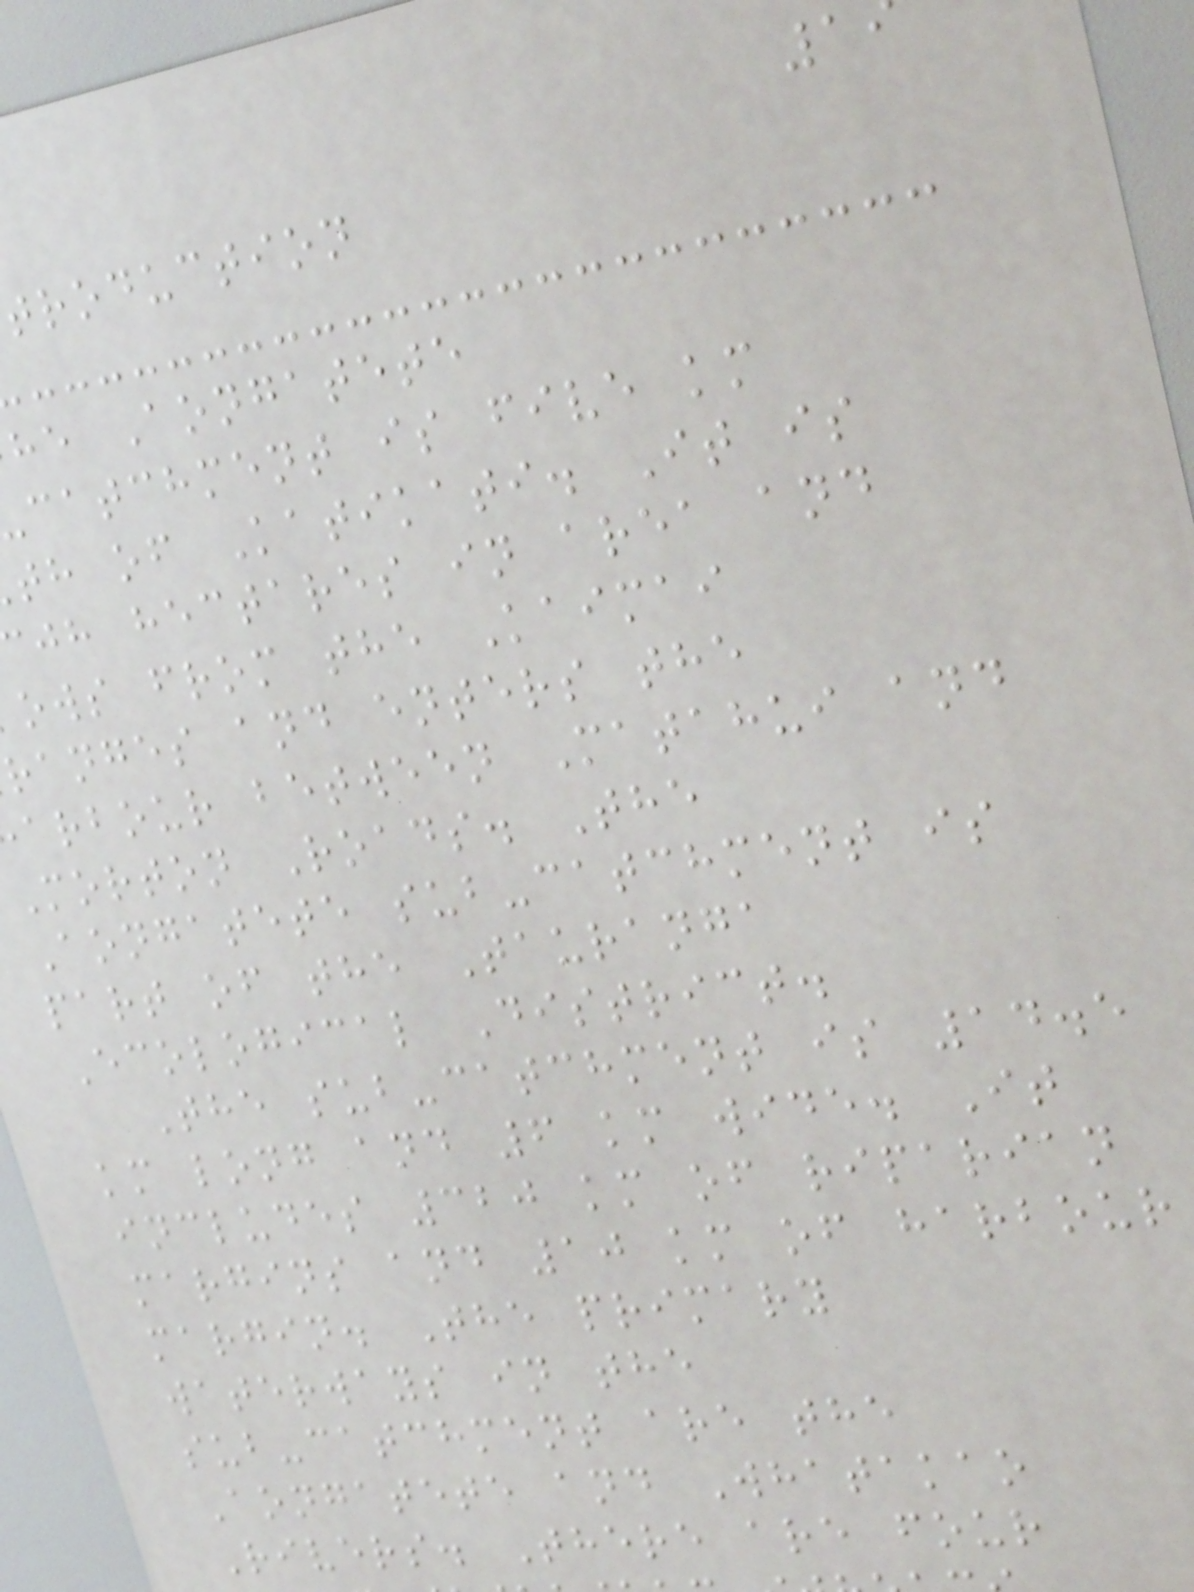troduction
he Aongatete
catchment is five km
th of Katikati. It is
jh hectares in area and
ows from the Kaimai
ranges and enters the
arbour between Matahui and
Morton Roads. The
Aongatete sub-catchment is
part of the Tauranga
Ecological District.
The sub-catchment is 14.5
km long and 6 km wide. It
includes 320 km of riparian
margins and 10 km of harbour
margin. The primary
waterways in the
sub-catchment are the
Aongatete and Whatakao
Rivers. There are four
